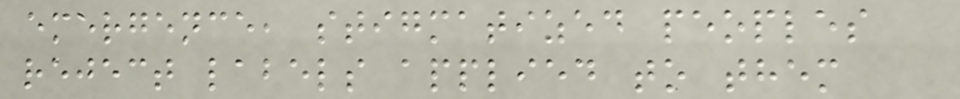emergence, stigmatized peoples
reject labels applied to them
